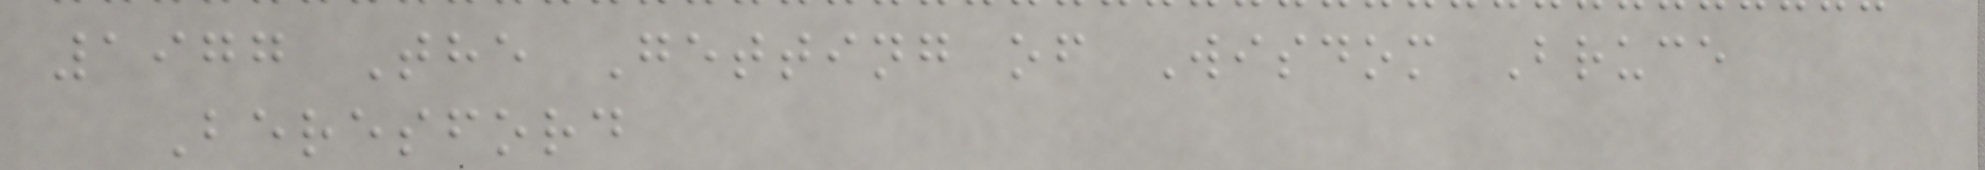1977 The Getting of Wisdom Bruce
Beresford
